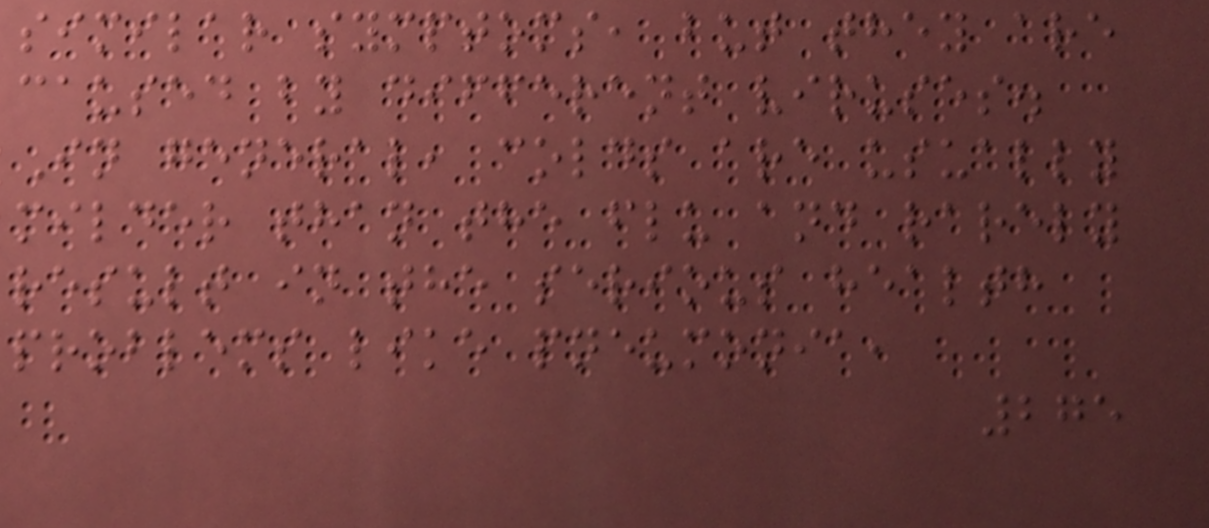similar symptoms, but they are
caused by different viruses.
In general, colds are usually
milder than the flu and rarely
result in the serious health
problems like pneumonia,
275
